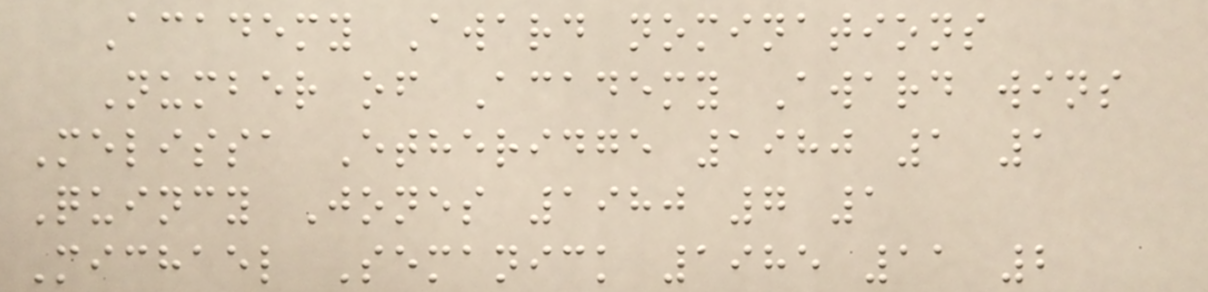Academy Award nominations
Number of Academy Award wins
Melissa Etheridge 1980 1 1
Quincy Jones 1980 7 1
Michael Semanick 1985 11 2
